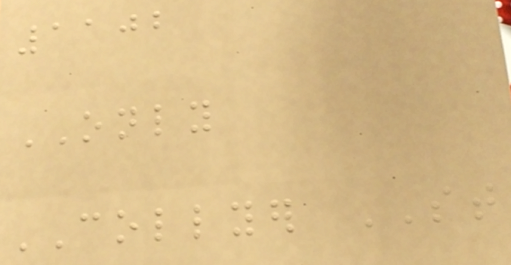1102
ONLY
COLLYER ST
